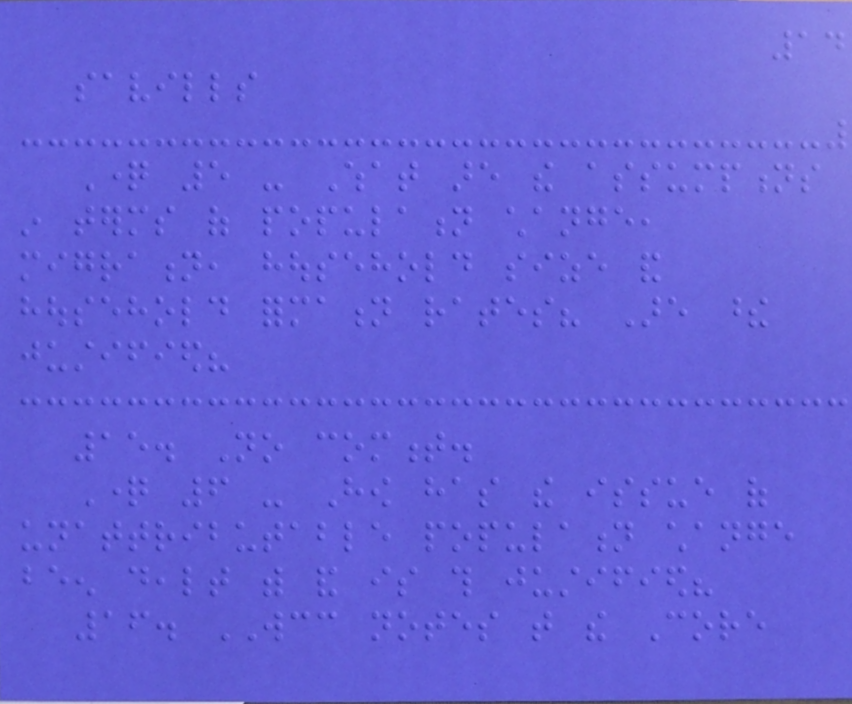14
savills
Question 5 - What are the assumptions
in terms of population change,
migration, household size and
household formation rates? Are these
justified?
15. No comment.
Question 6 - How has the issue of
unattributable population change
been dealt with and is this justified?
16. WCC notes that the Core
